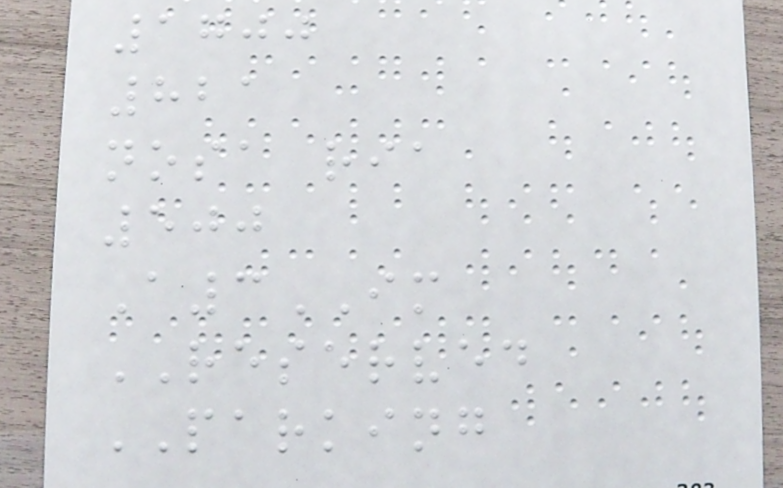1700
821
nosa ria
500
A3IM
RESERVED
PARKING
